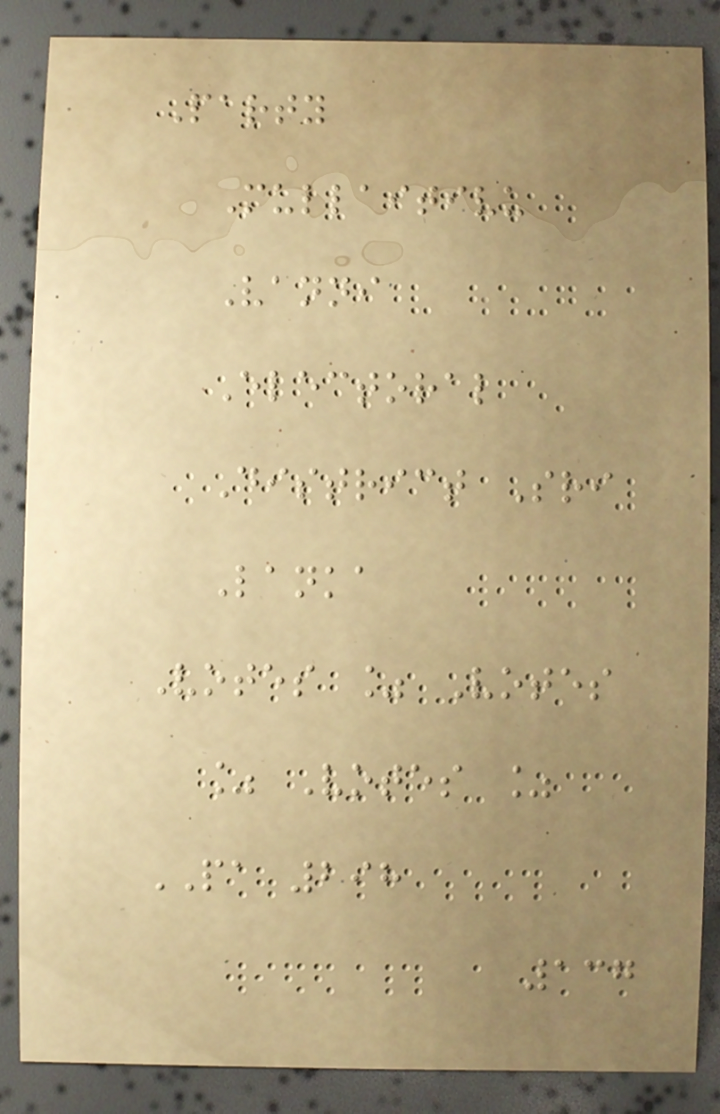Party
Mullaitivu
Vanni
Electoral
District Sri
Lanka
Votes % Votes
% Votes %
PA 298
137
